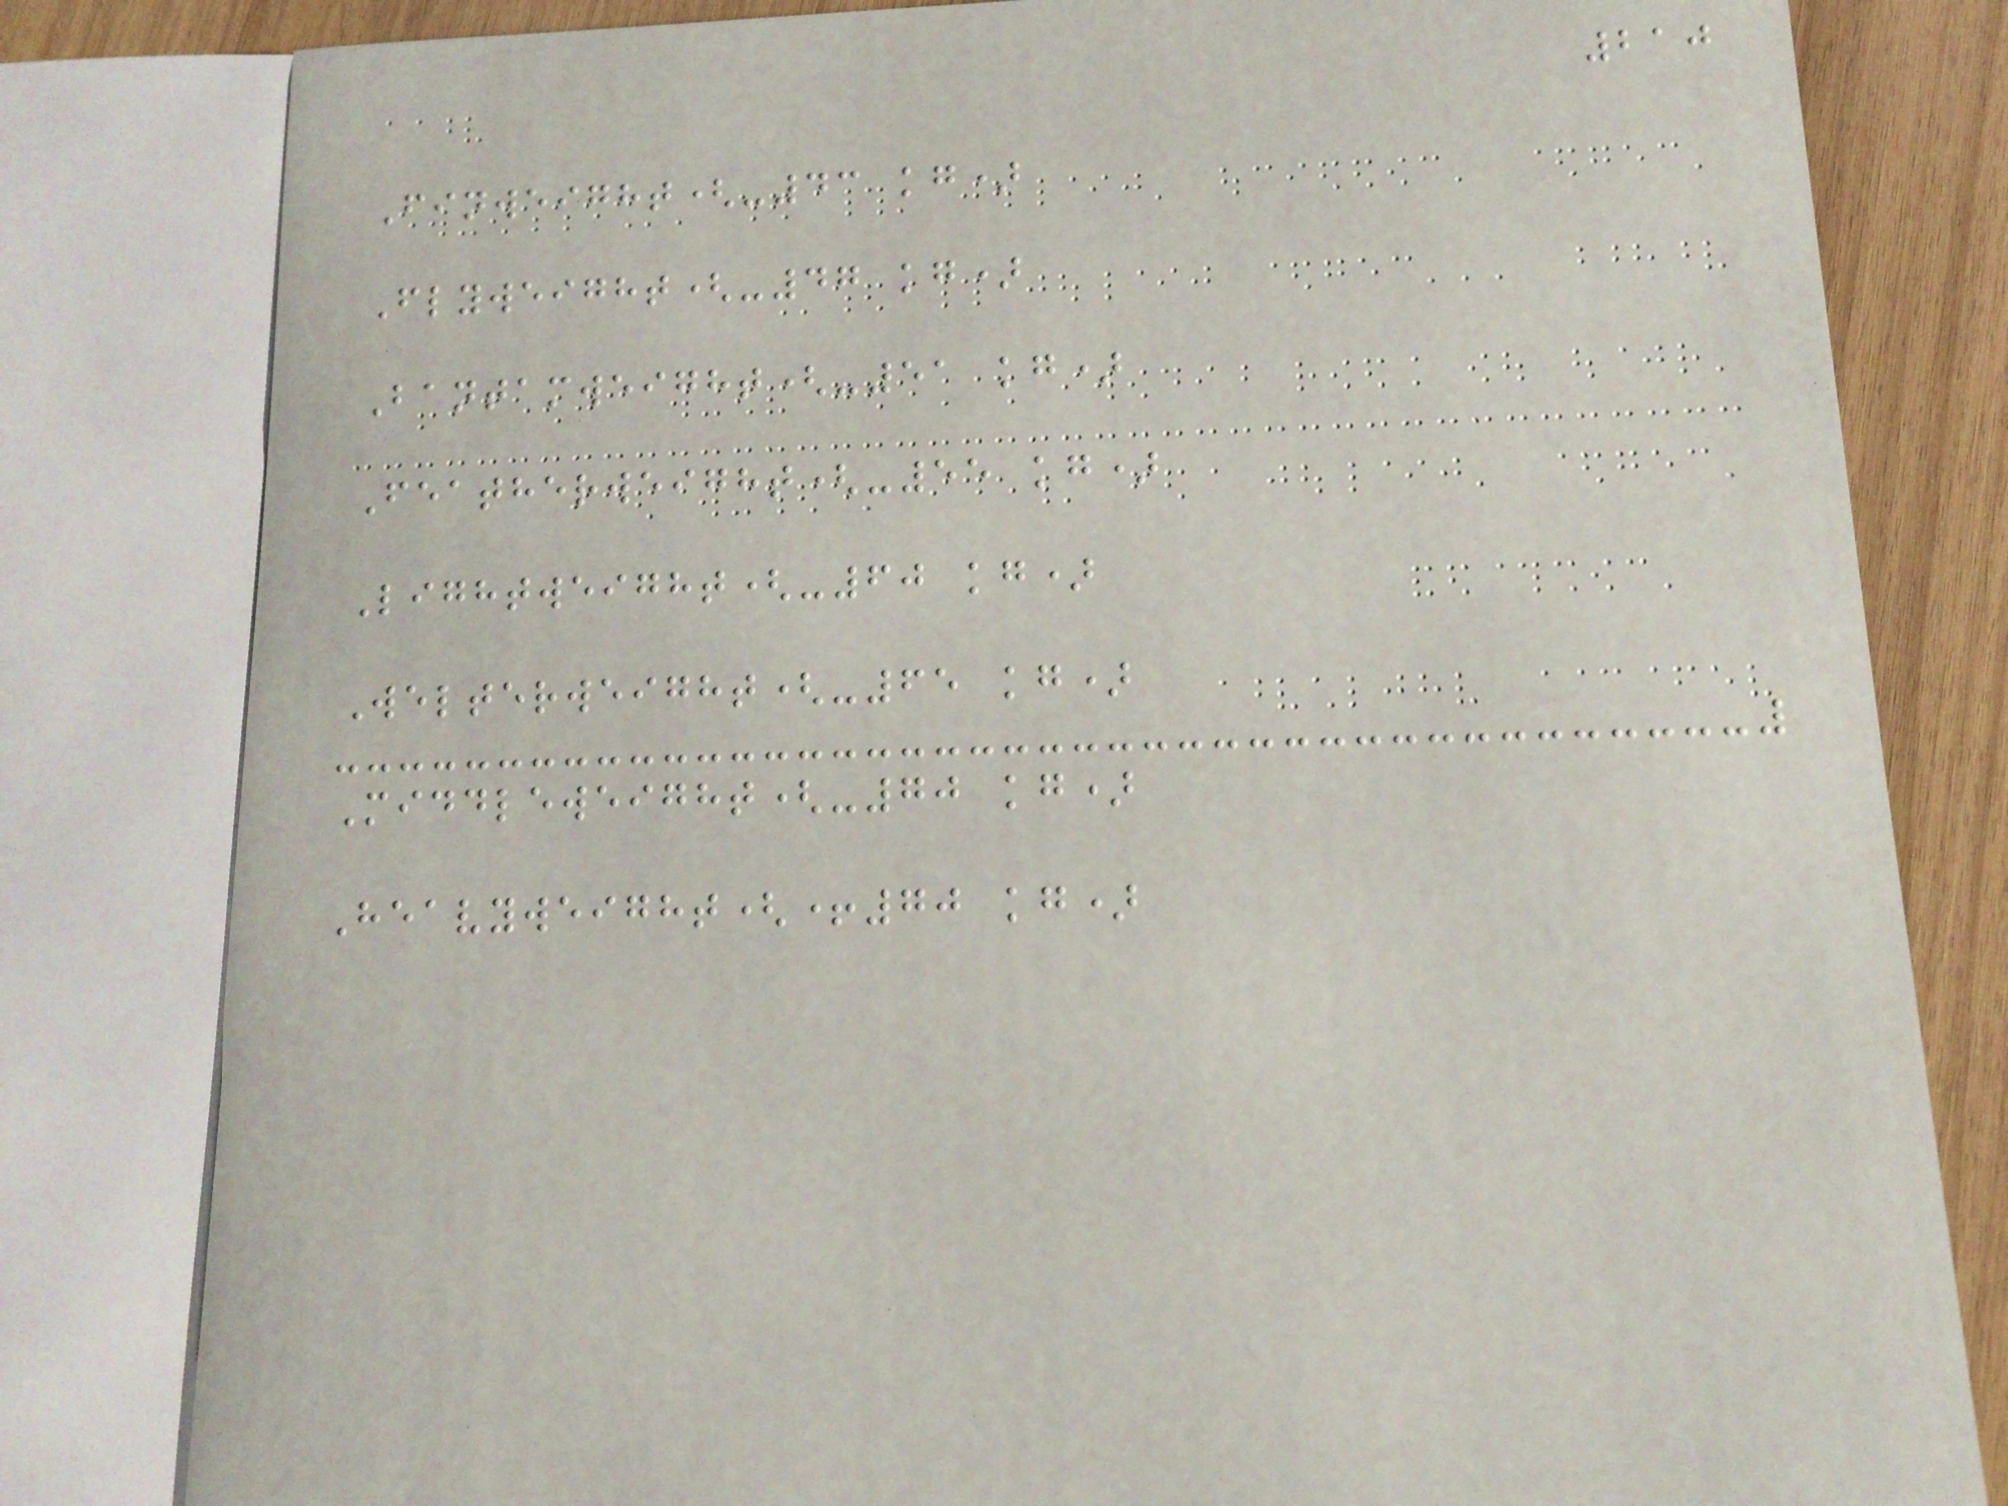210
Finweight(-43 kg)
Flyweight(-47 kg)
Bantamweight(-51 kg)
Featherweight(-55 kg)
Lightweight(-60 kg)
Welterweight(-65 kg)
Middleweight(-70 kg)
Heavyweight(+70 kg)
